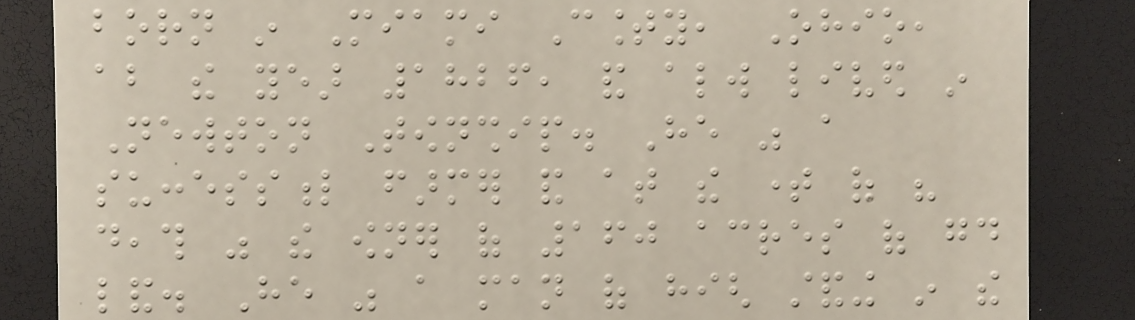born in Miami County, Ohio,
about the year 1826, and always lived in
Newton Township. He was a
successful farmer and at the time of his
death was the owner of 160 acres of good
land. He was a man of high standing in the
